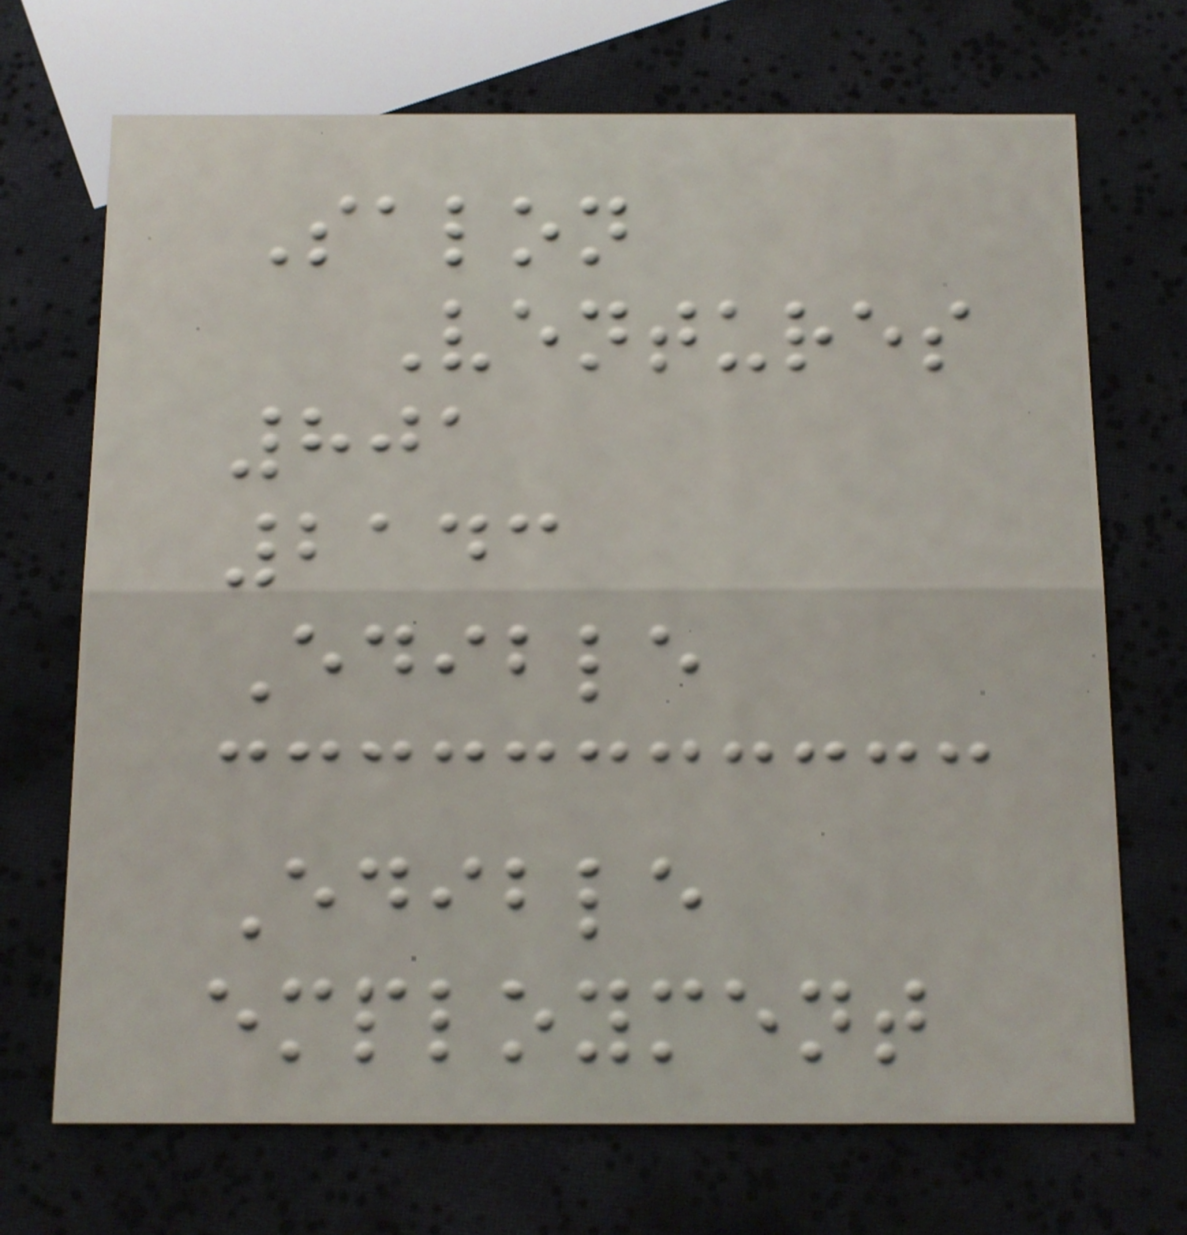Salon
Ventures
801
2143
Edible
Edible
employment
